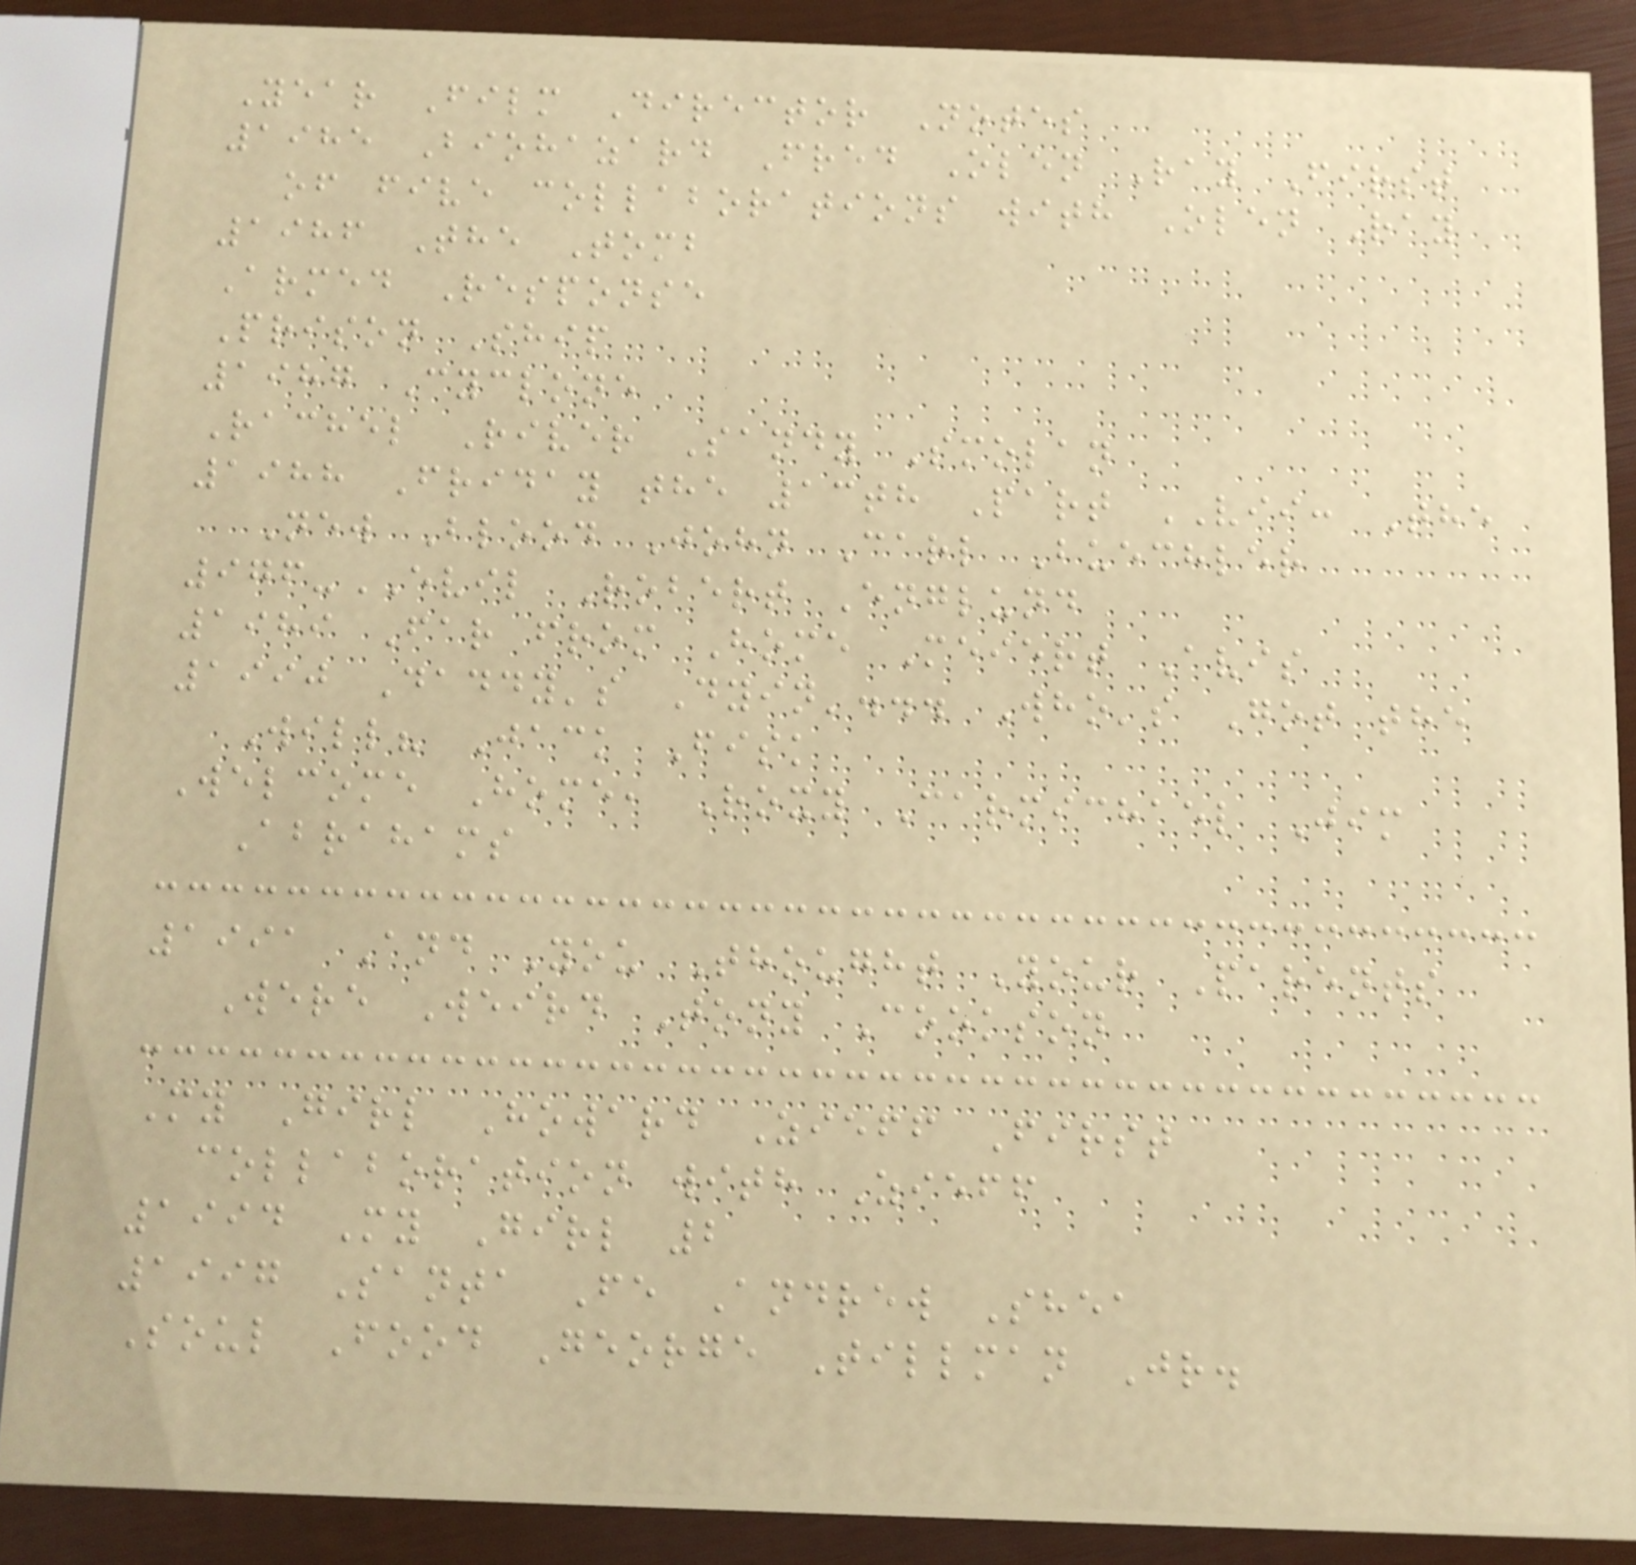Year Film Director Notes
1985 Biohazard Fred Olen Ray First
of five collaborations with Olen Ray
1986 The Tomb
Armed Response
Prison Ship
1987 Cyclone
Rachel River Sandy Smolan
1988 Friday the 13th Part VII: The
New Blood John Carl Buechler
976-EVIL Robert Englund
1989 Far from Home Meiert Avis
1990 Daddy's Dyin'... Who's Got the
Will? Jack Fisk
Welcome Home, Roxy Carmichael Jim
Abrahams
1991 And You Thought Your Parents
Were Weird Tony Cookson
My Girl Howard Zieff First
collaboration with Zieff
1994 My Girl 2
1997 Santa Fe Andrew Shea
Soul Food George Tillman Jr.
